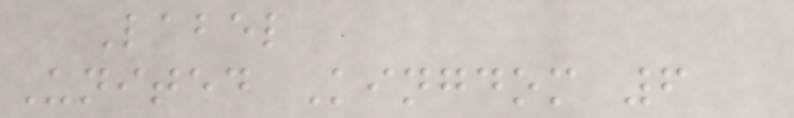Label
United Kingdom 6
